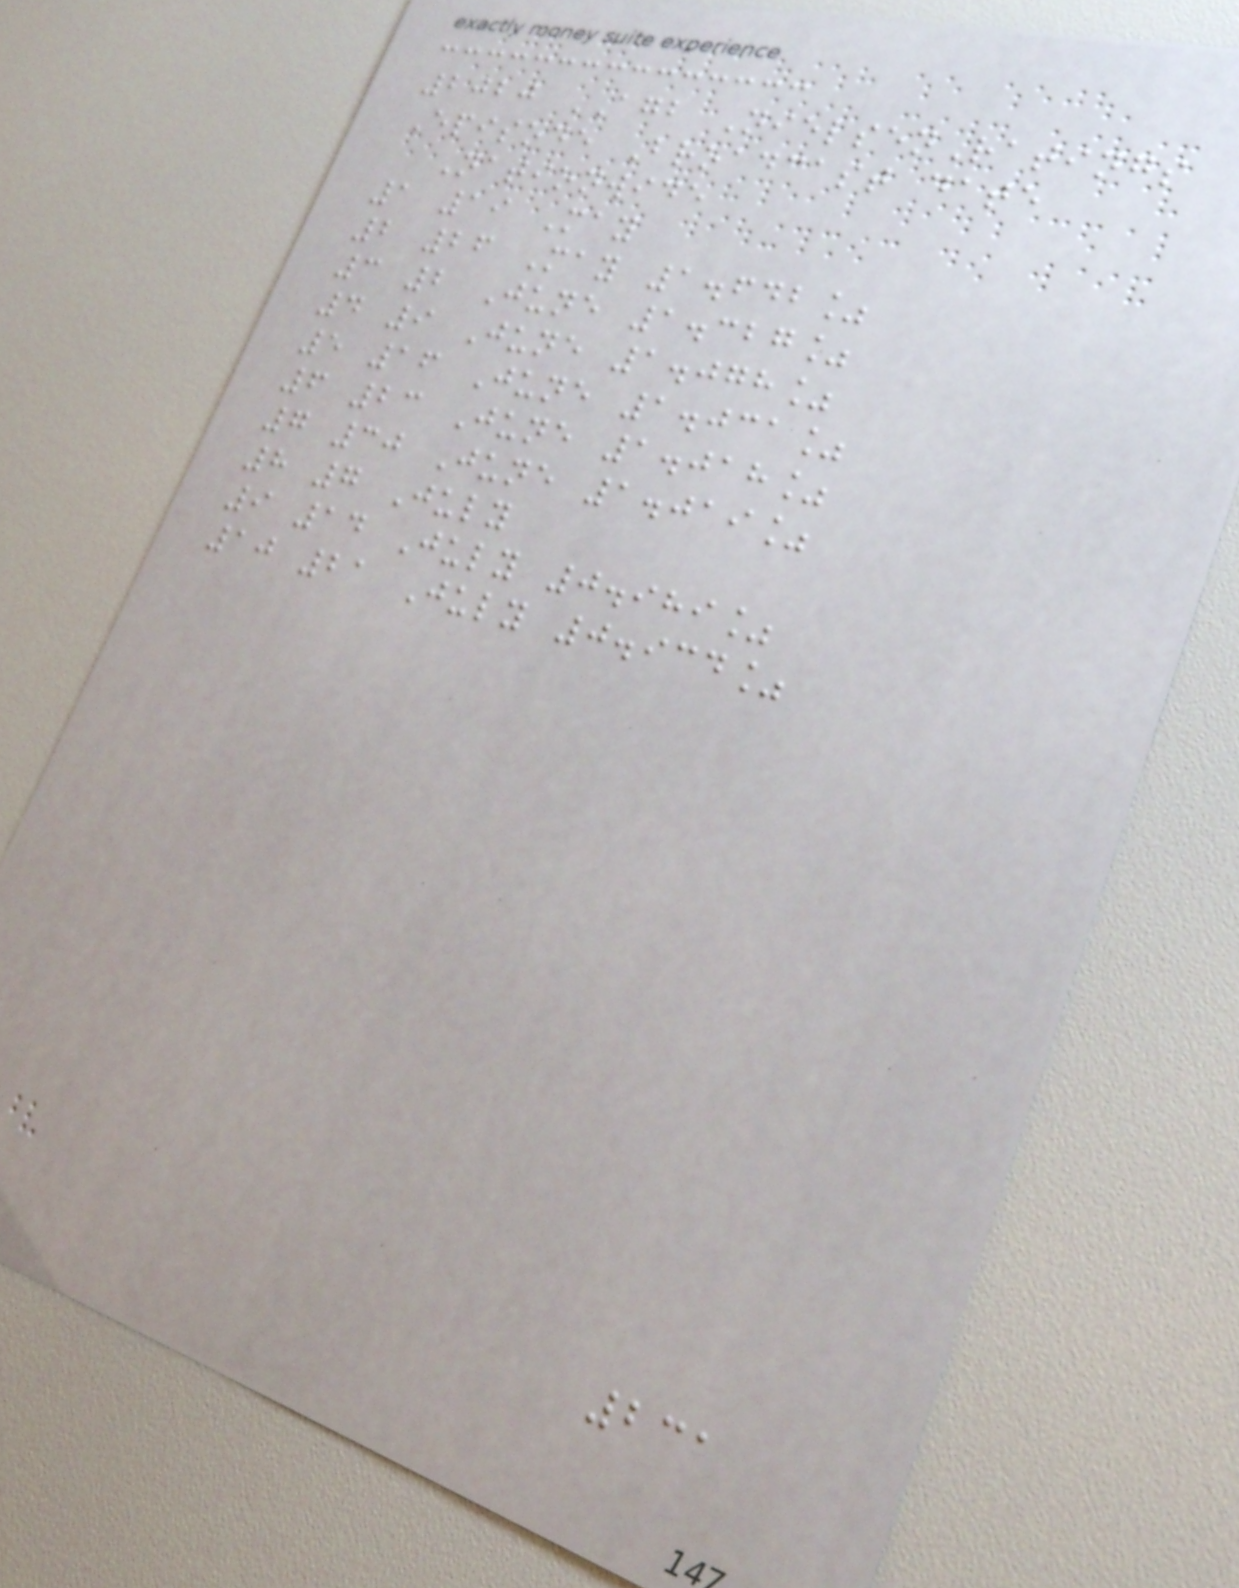2020 AGB NielsenRatings
Episode Broadcast date
Nationwide
1 19 May
2 26 May 1.642%
3 2 June 1.327%
4 9 June 1.078%
5 16 June 1.031%
6 23 June 1.018%
7 30 June 1.019%
8 7 July
9 14 July 0.989%
10 21 July 0.934%
231
